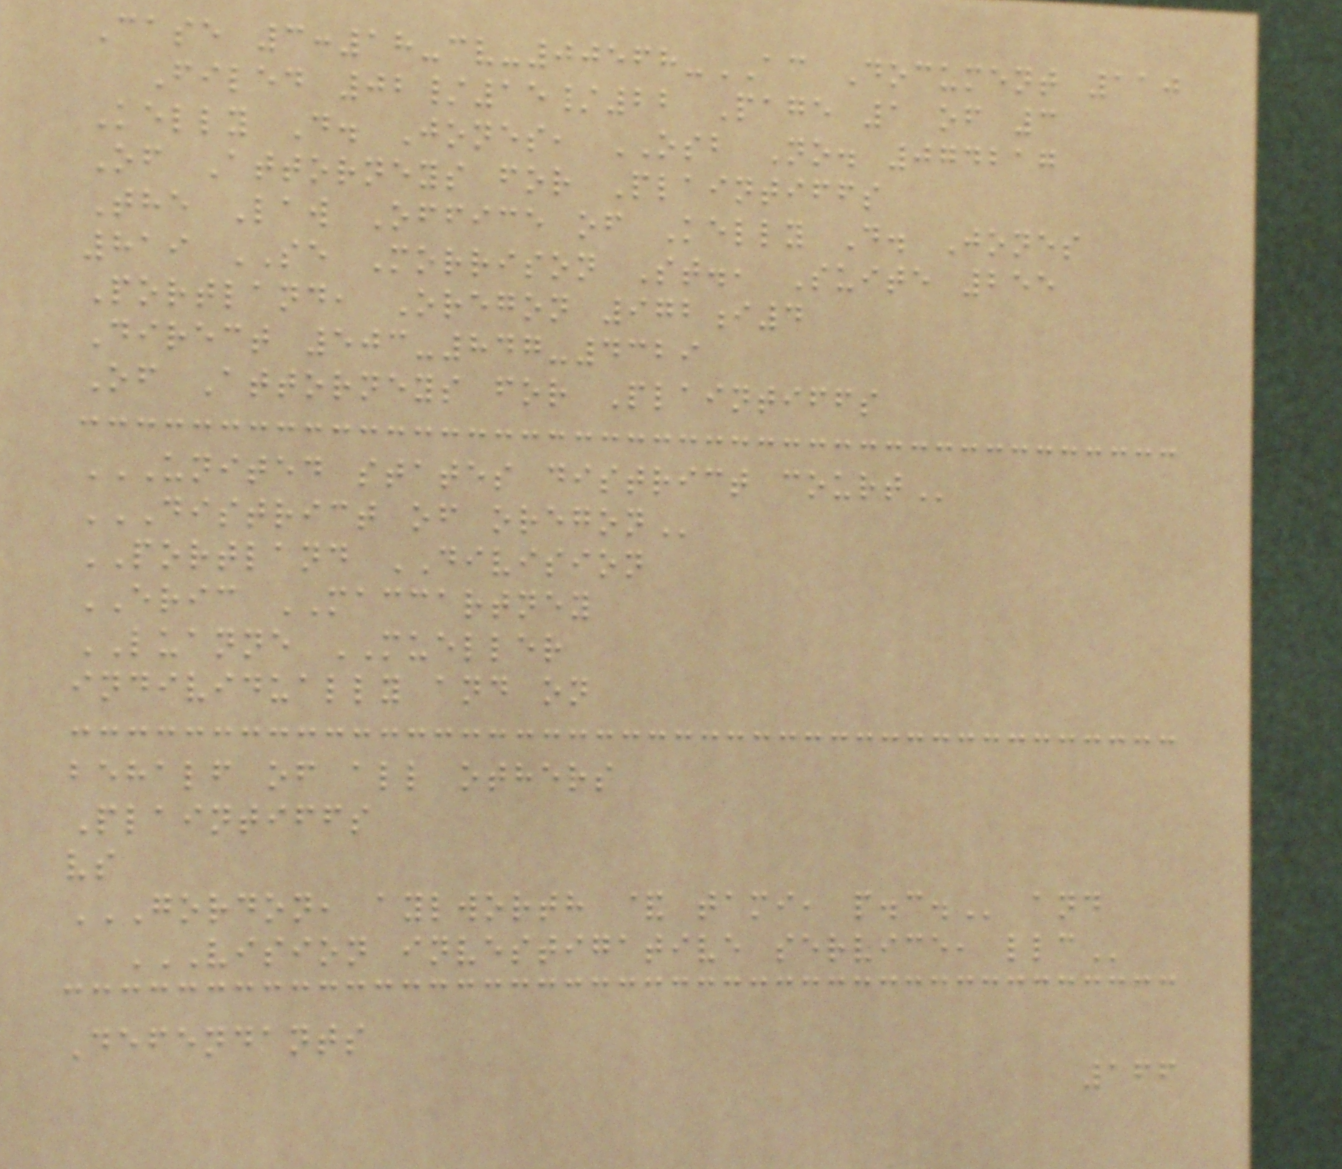Case 3:18-cv-00568-AC Document 110
Filed 02/15/22 Page 1 of 3
Kelly D. Jones, OSB No. 074217
Of Attorneys for Plaintiffs
The Law Office of Kelly D. Jones
819 SE Morrison St., Suite 255
Portland, Oregon 972i4
Direct 503-847-4329
Of Attorneys for Plaintiffs
UNITED STATES DISTRICT COURT
DISTRICT OF OREGON
PORTLAND DIVISION
ERIC MACCARTNEY
LUANNE MUELLER
individually and on
behalf of all others
Plaintiffs
vs
GORDON, AYLWORTH & TAMI, P.C. and
VISION INVESTIGATIVE SERVICE, LLC
Defendants
166
